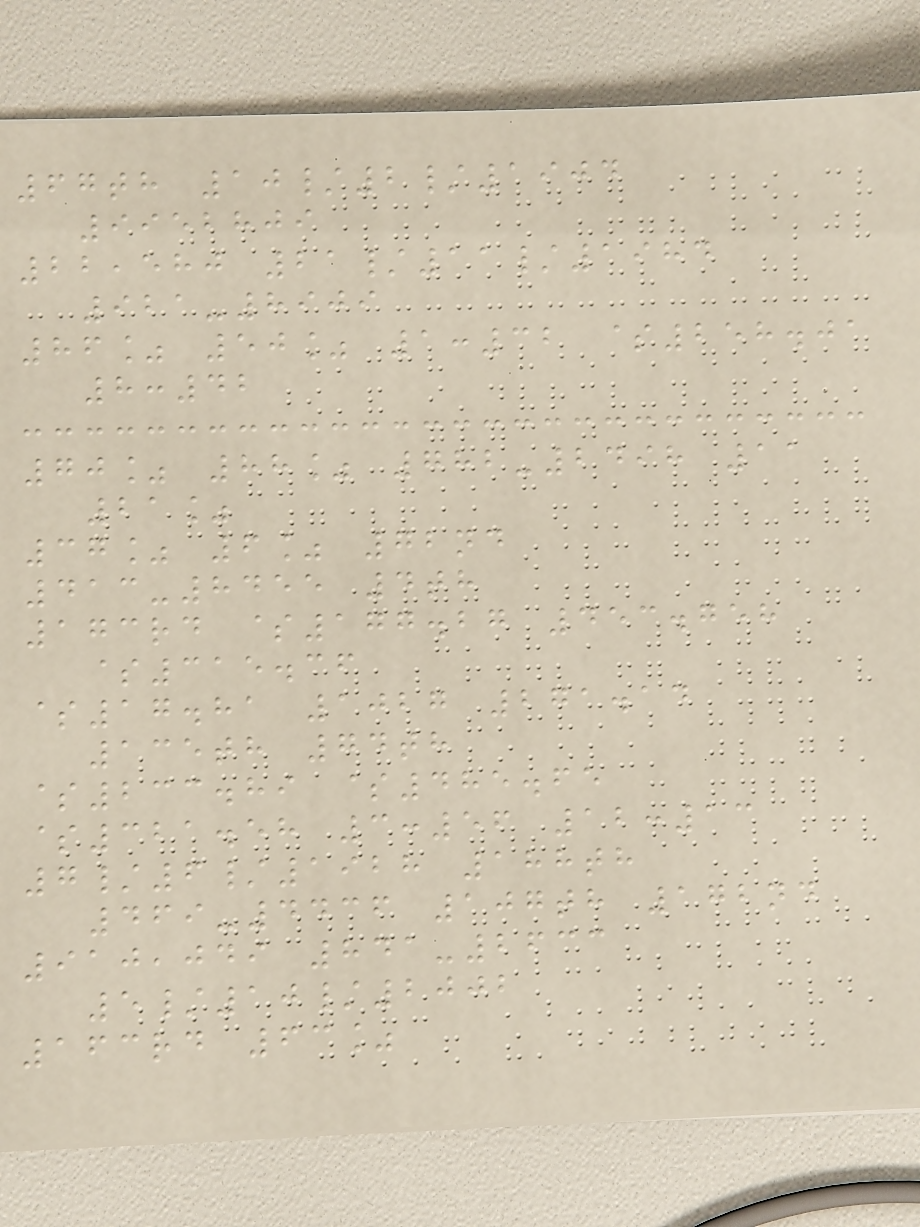67th 10/2/1904
9952809
22,580 21/11/1984
921-8909
86% 50% 1:32 $258.01
8:42
70% 88% 782-2498 11
21%
37% 6% 72nd
413-8455 4th
173rd $177.27 453.758
$315.36
$17.81 1027 271.14
135th 74th
$233.89 $485.65
$321.58 3:56 12:13
7/6/1928 188th
469-4436 107th 172nd
910,049 841-2633
5/10/2002
163rd 63%
